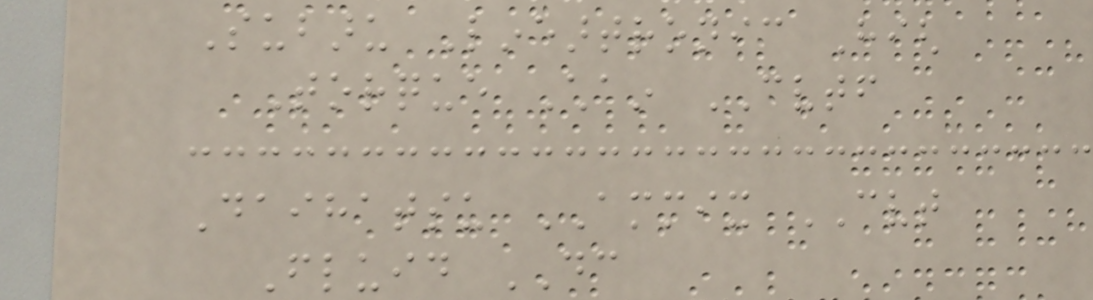Subaru Lineartronic High
Torque Chain CVTF
Daihatsu AMMIX CVT
Fluid DC
